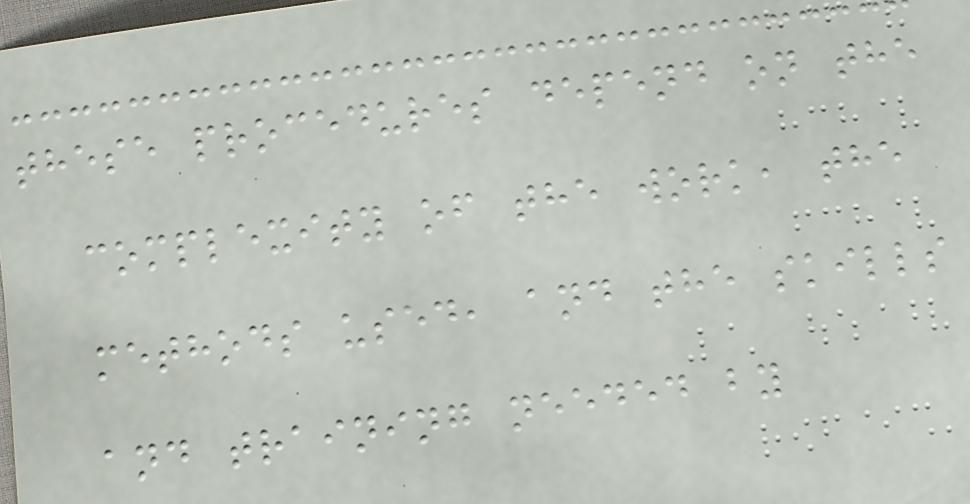these procedures depend on the
complexity of the work, the
methods used, and the skills
and training needed by
